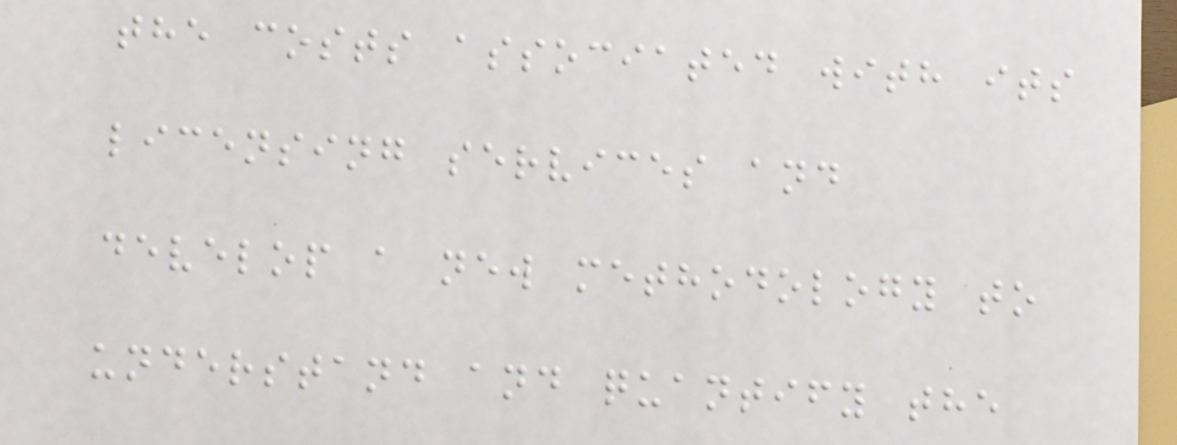the costs associated with its
licensing services and
develop a new methodology to
understand and quantify the
